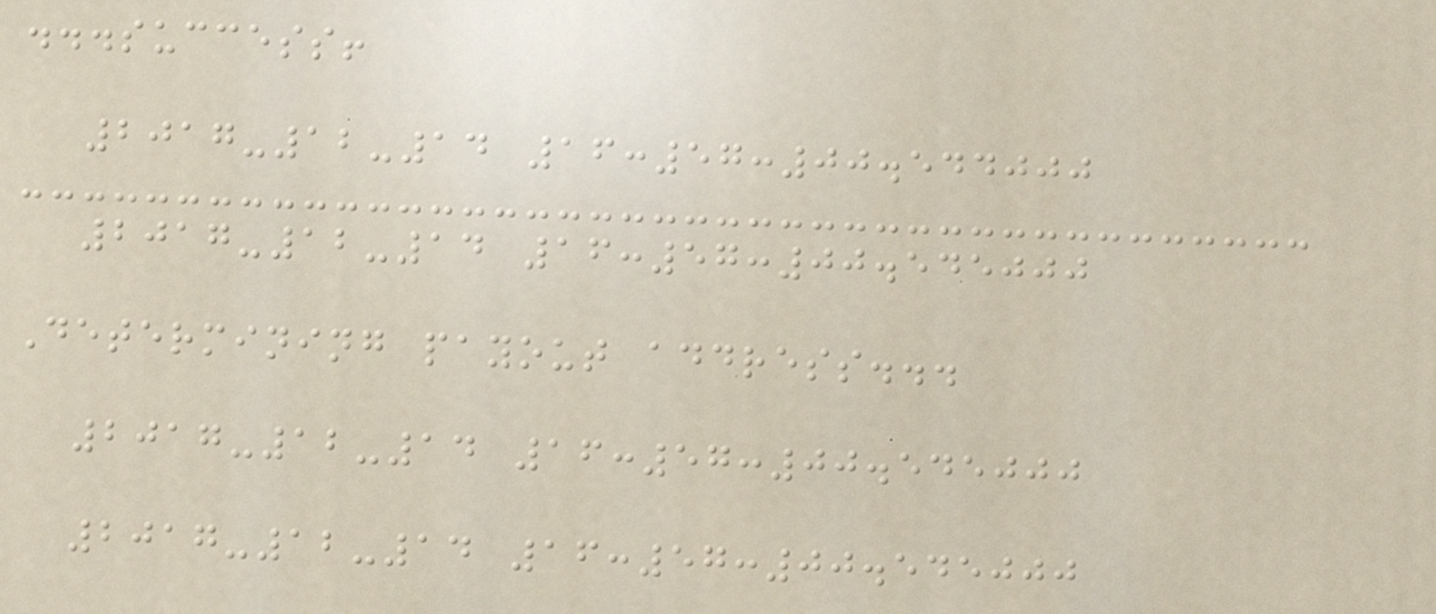...success!
2017-12-14 16:57:00.544000
2017-12-14 16:57:00.545000
Determining payout address...
2017-12-14 16:57:00.545000
2017-12-14 16:57:00.545000
